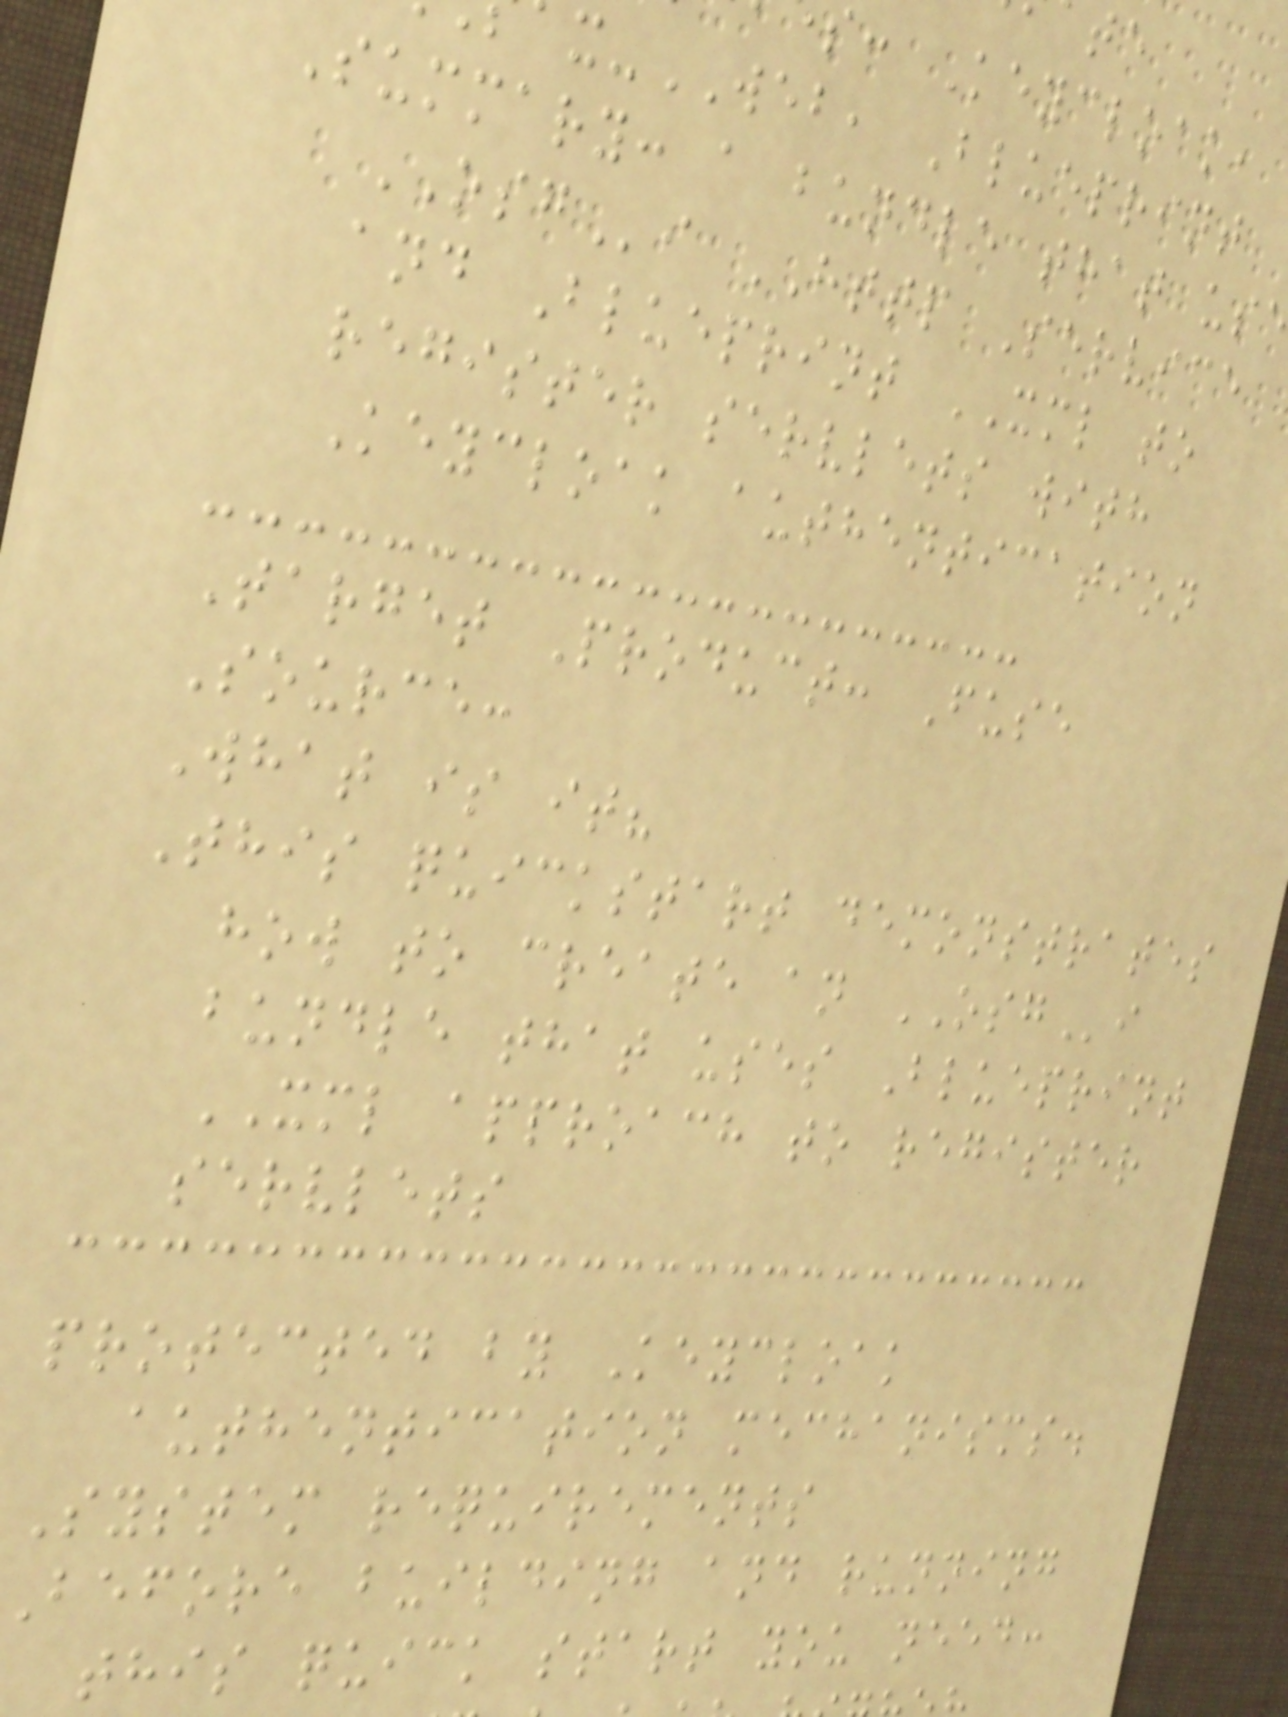s: Keycloak,
-WEB, Blueprint
Summary: a bundle that us
OSGi HTTP Service
and Blueprint XML to
register servlets with
Keycloak authentication
Target Product: Fuse
Source:
What is it?
This quickstart demonstrates
how to create an OSGi
bundle that uses Blueprint
XML approach to register
servlets
protected by Keycloak
authentication mechanisms.
System requirements
before building and running
this quick start you need:
